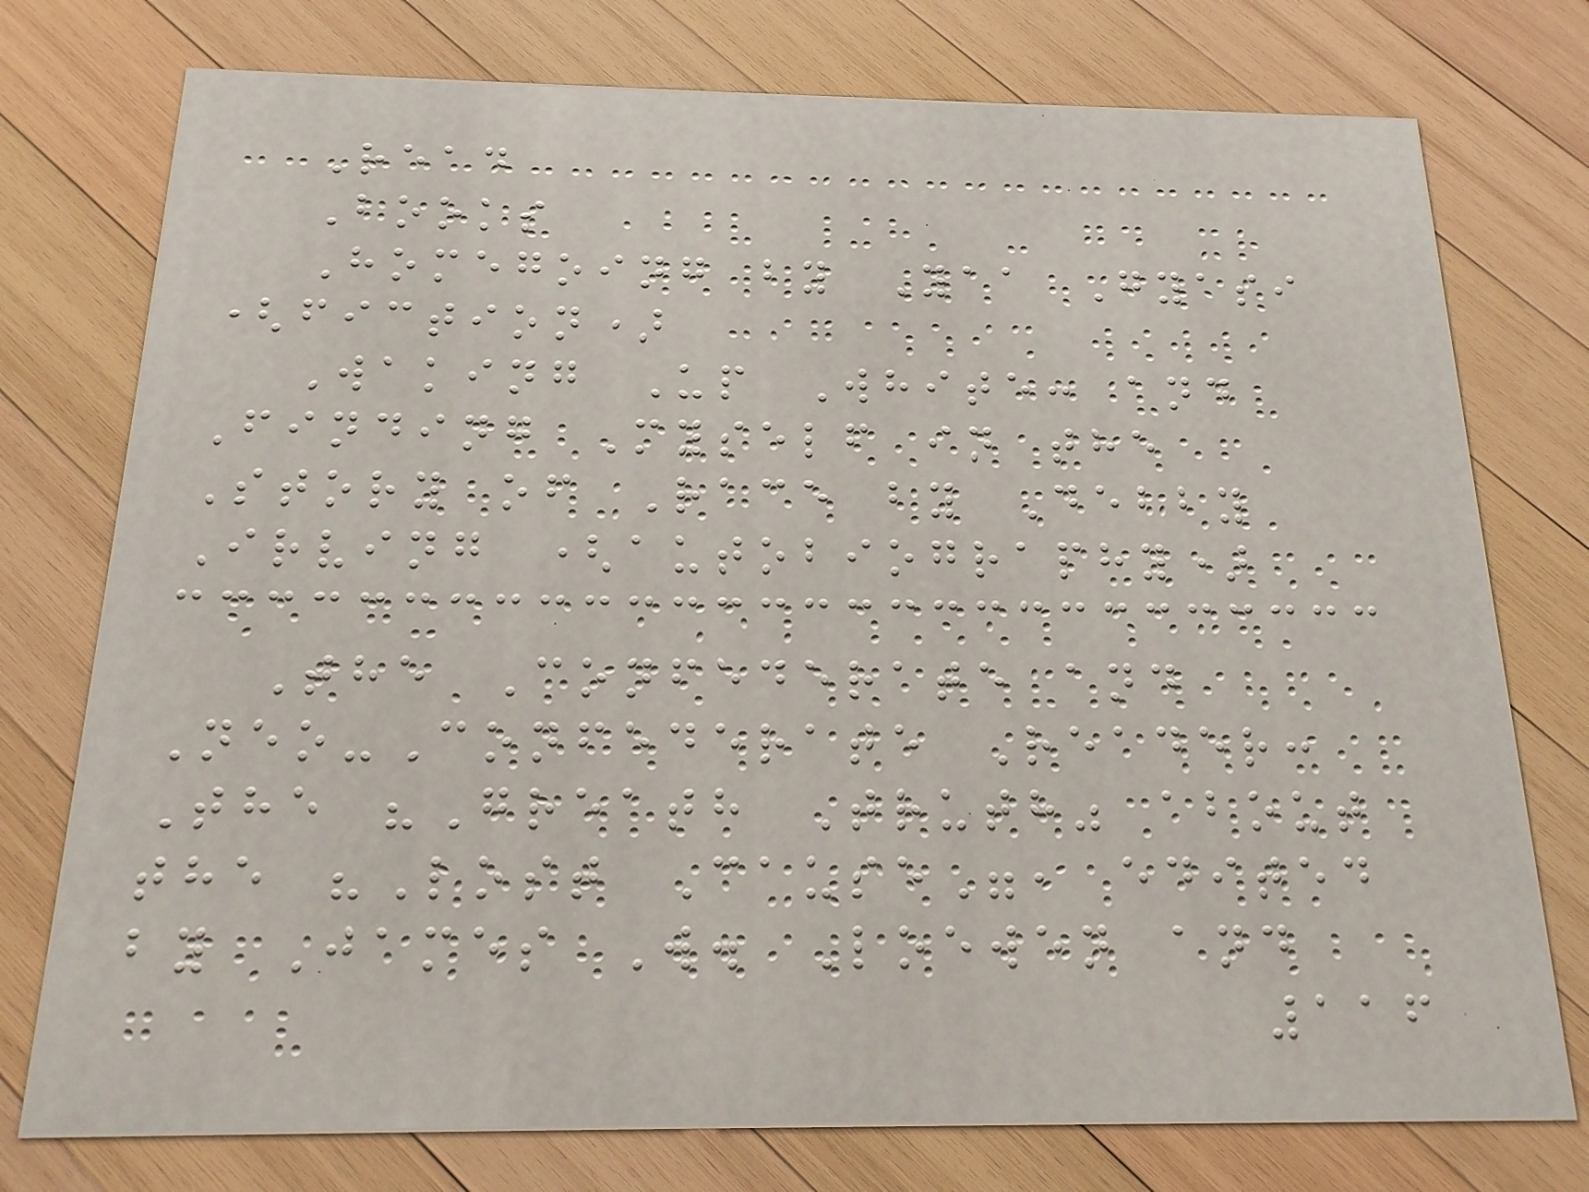Read
Books
Homegoing by Yaa Gyasi
(fiction)
Waking Up White: and
Finding Myself in the
Story of Race by Debby
Irving (autobiography)
The Confederate and
Neo-Confederate Reader:
The "Greath Truth" about
the "Lost Cause", edited
by James W. Loewen and
116
